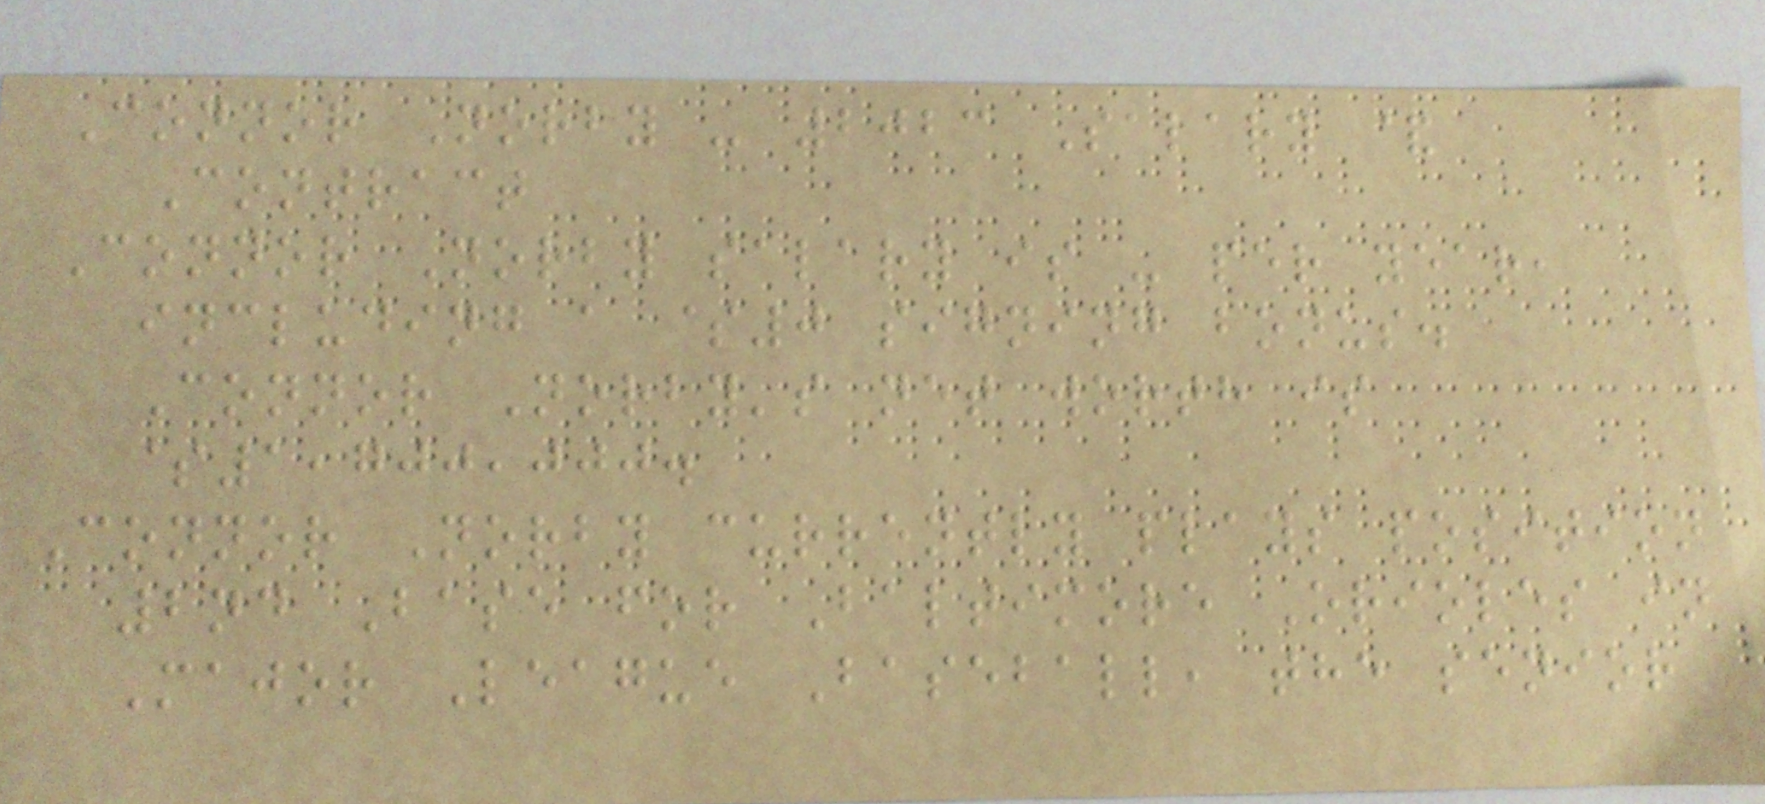Connor Norby - 2023 Salary &
Contract
Connor Norby salary is - per year,
including a $0 signing bonus.
Connor Norby's net worth is
$1,700,000.
Connor Norby currently plays position
2nd Base for Baltimore Orioles in
Major League Baseball, the senior
